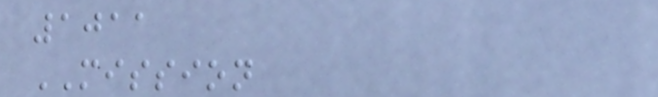1011
MISSION
